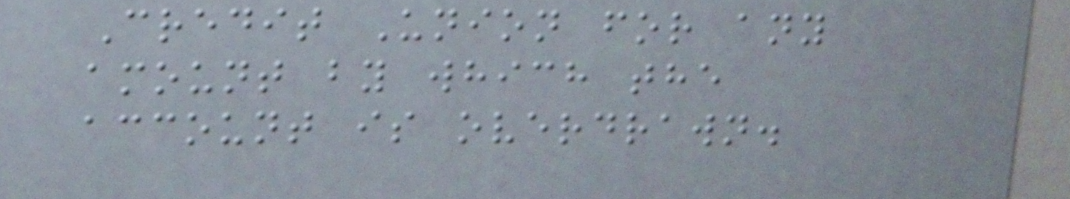Credit Union for any
amount by which the
account is overdrawn.
